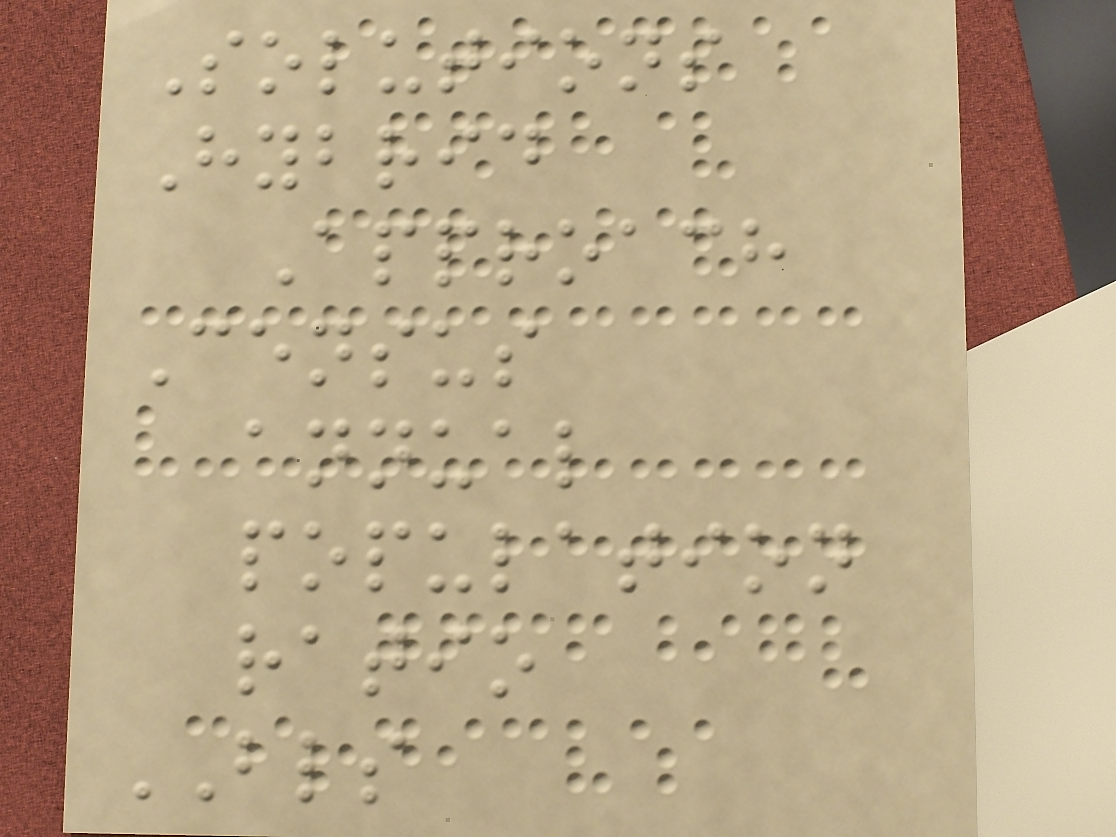Solutions
Hybrid
Approach
Census
annual
population
ratio
BLS
